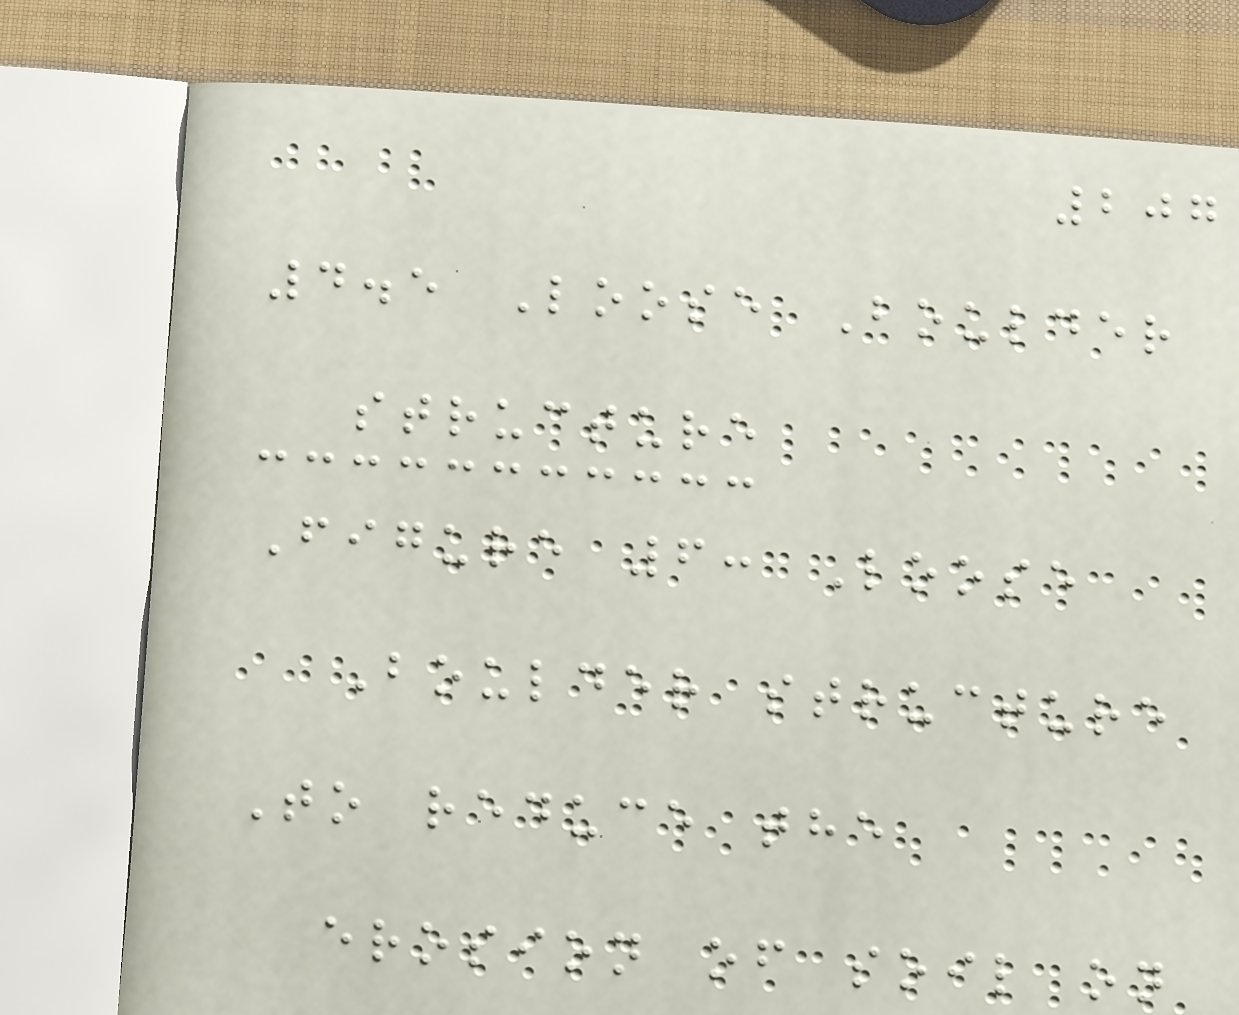207
4.5 Loose Boulder
structure
Figure 6: Loose
Boulder structure
To reduce the
erosion of soil on
